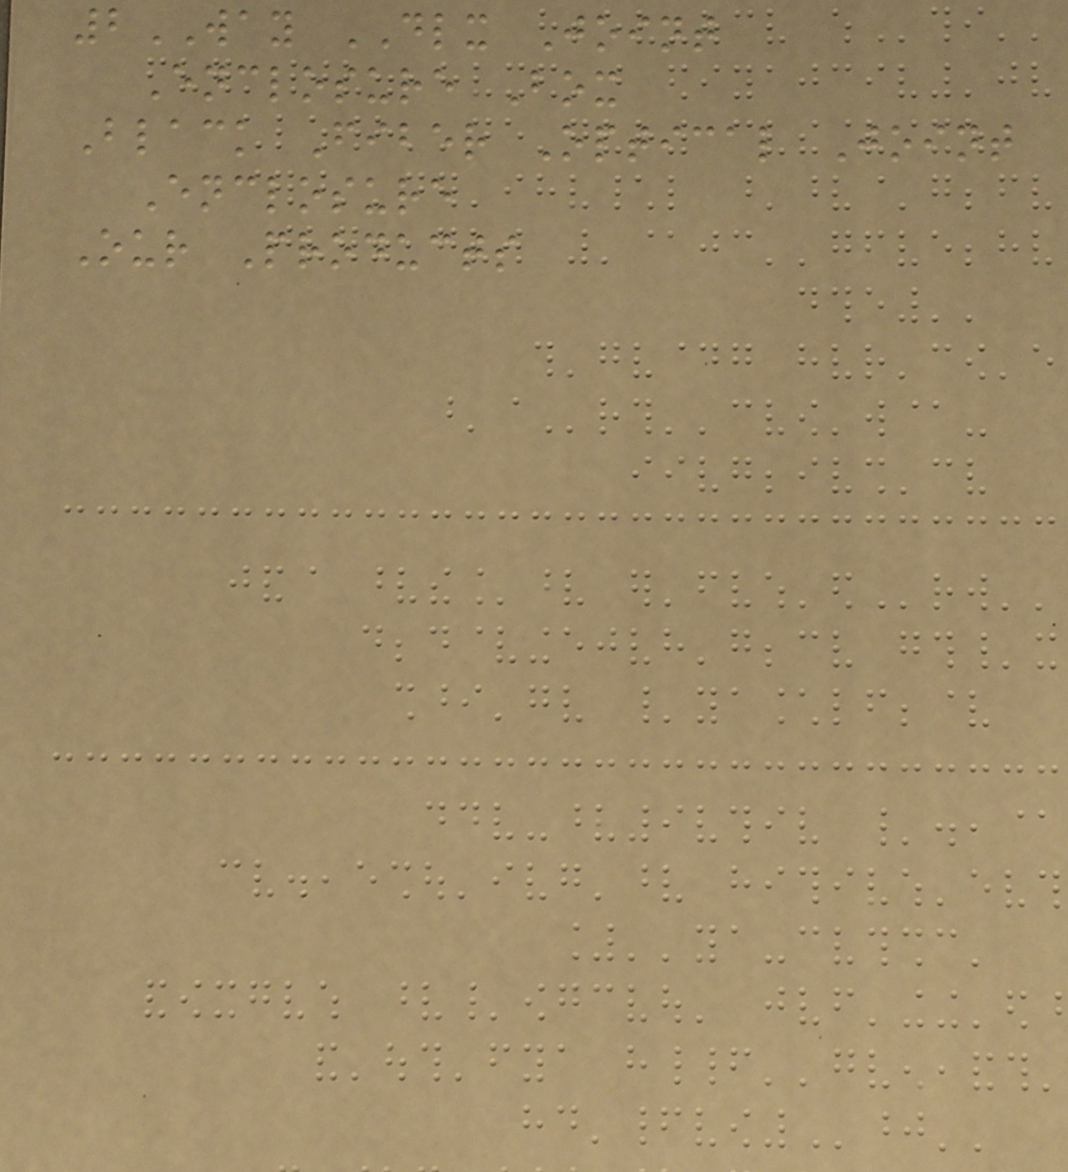2WAY DLX Joint
Enclosure Box
Black Fiber Optical Joint
Enclosure
Our Products
